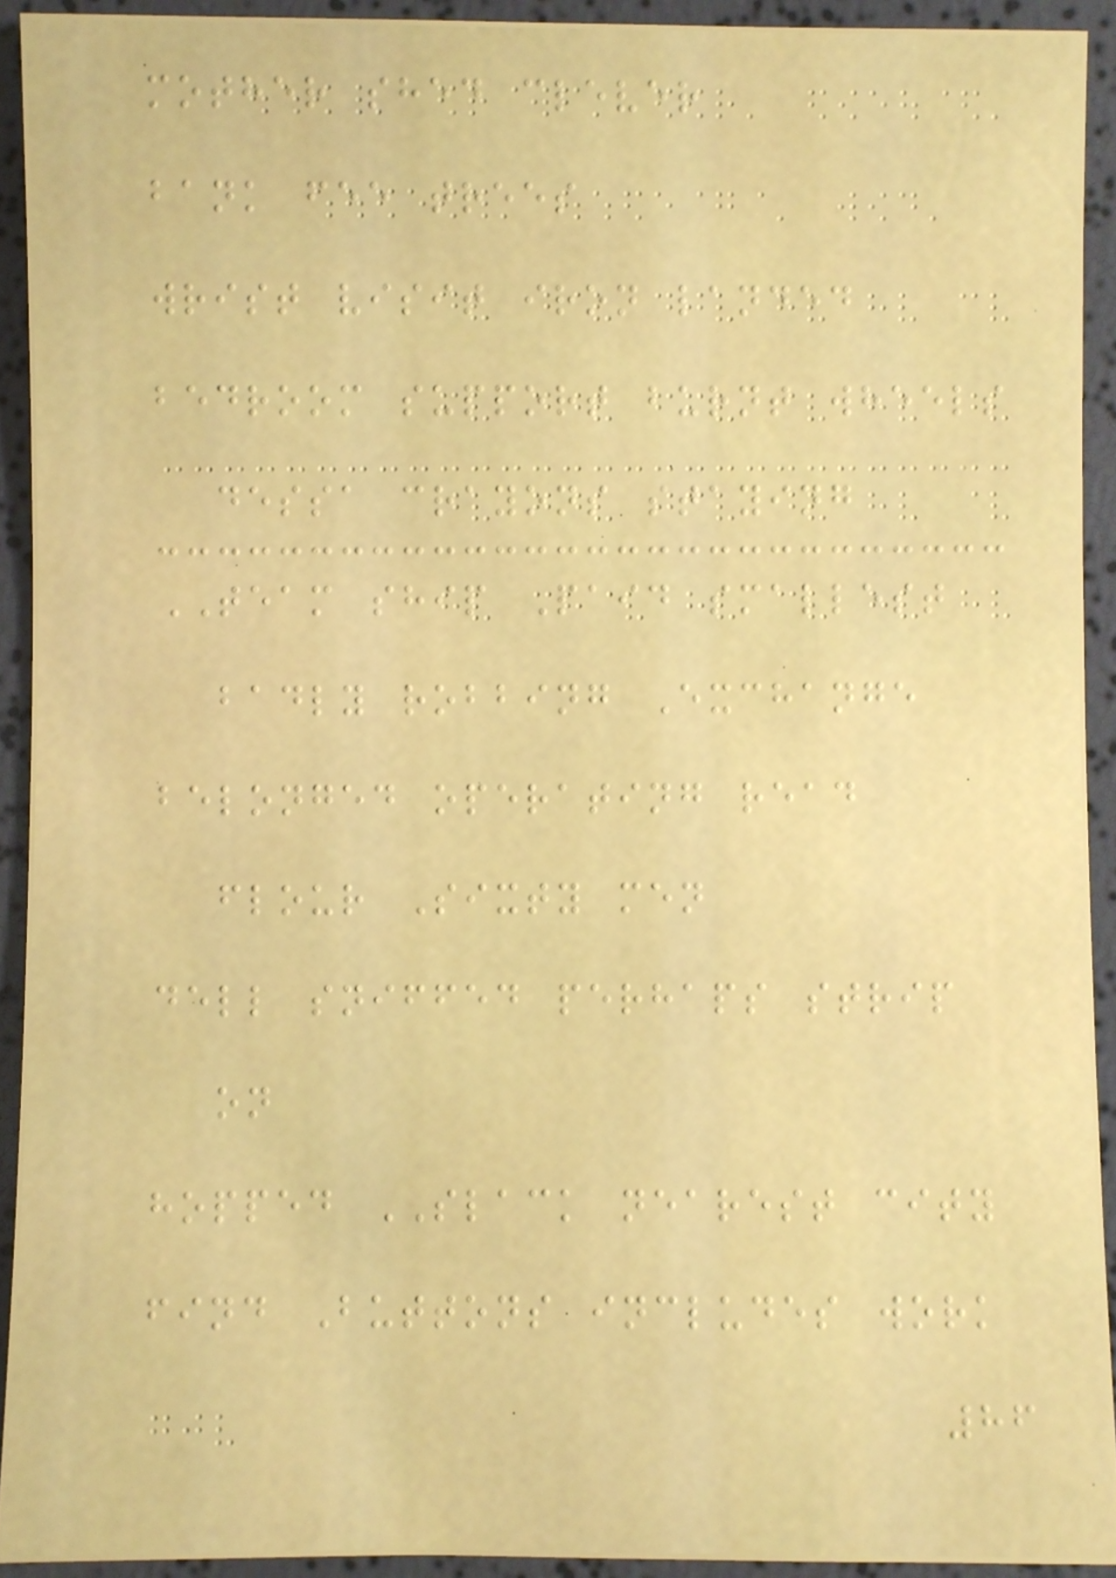mother shed clever
bank fee trees
wrist visit iron landed
bedroom support burnt wheels
dessa crayons staying
TEAM ship Paid smallest
badly robbing Exchange
belonged operating read
flour Sixty men
dell sniffed perhaps strip
on
hopped SLACK nearest city
find Buttons includes work
86
